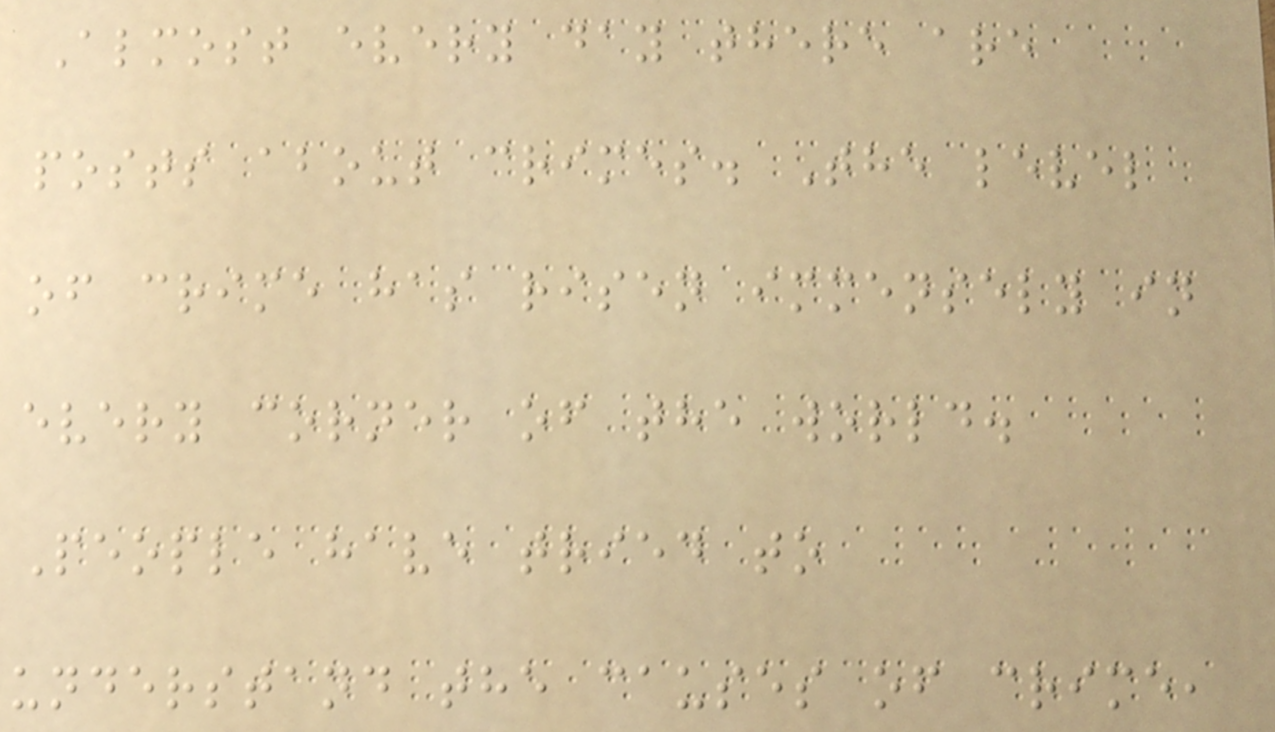Almost every day there are
posts about crimes. The level
of crime has risen immensely in
every corner of the world.
People have tried to
understand the causes of crime,
